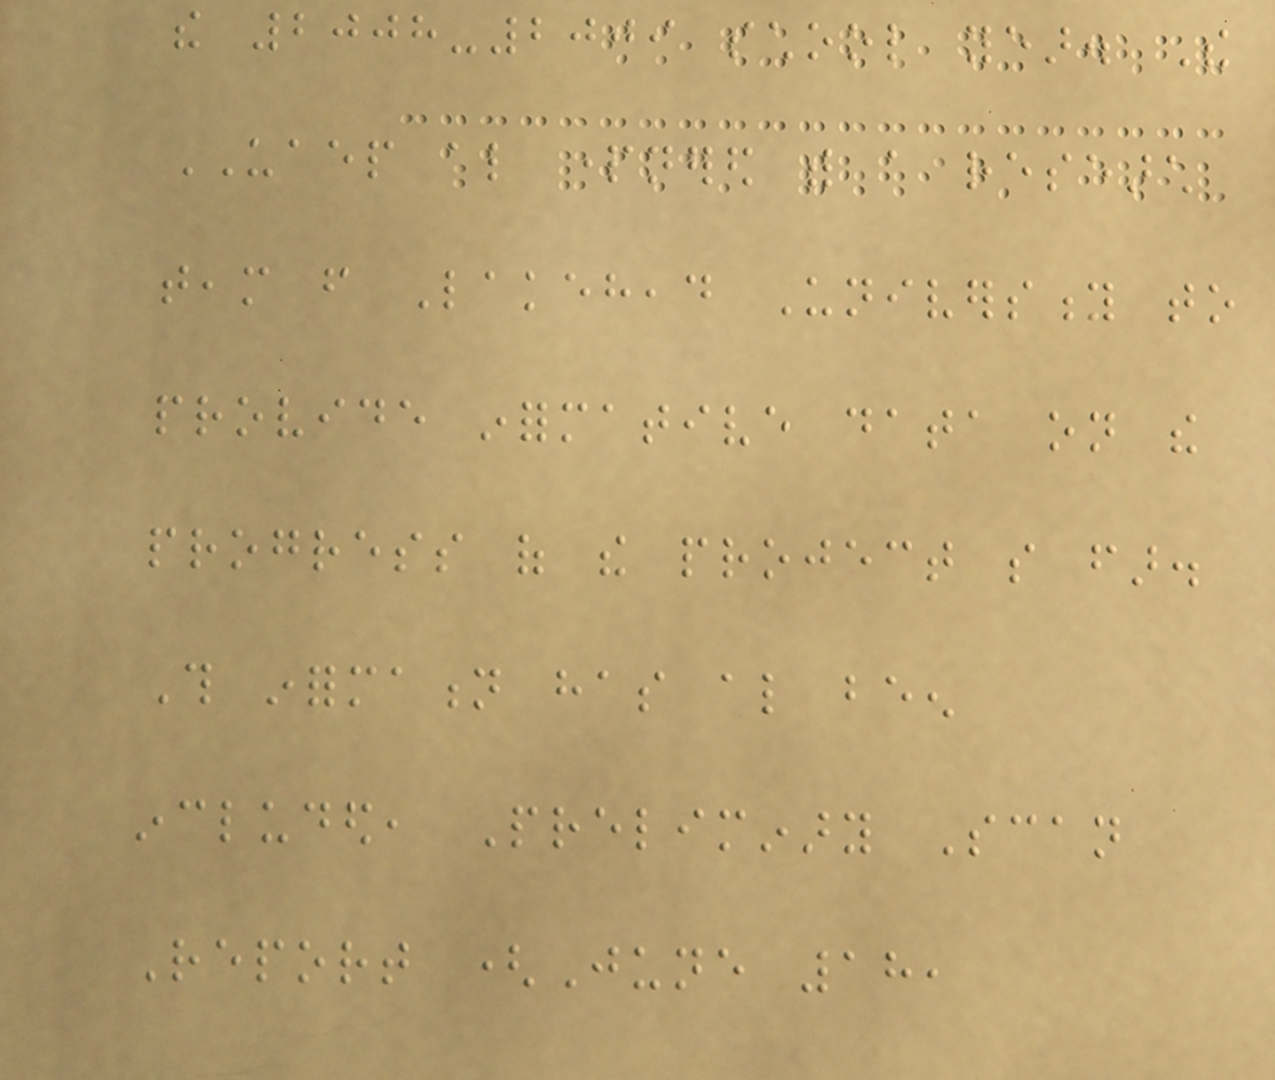the 2008-2009 school year. The
UAEP also partnered with a research
team from Lakehead University to
provide informative data on the
progress of the project so far.
This information has also been
included, Preliminary Scan
Report (June 18,
